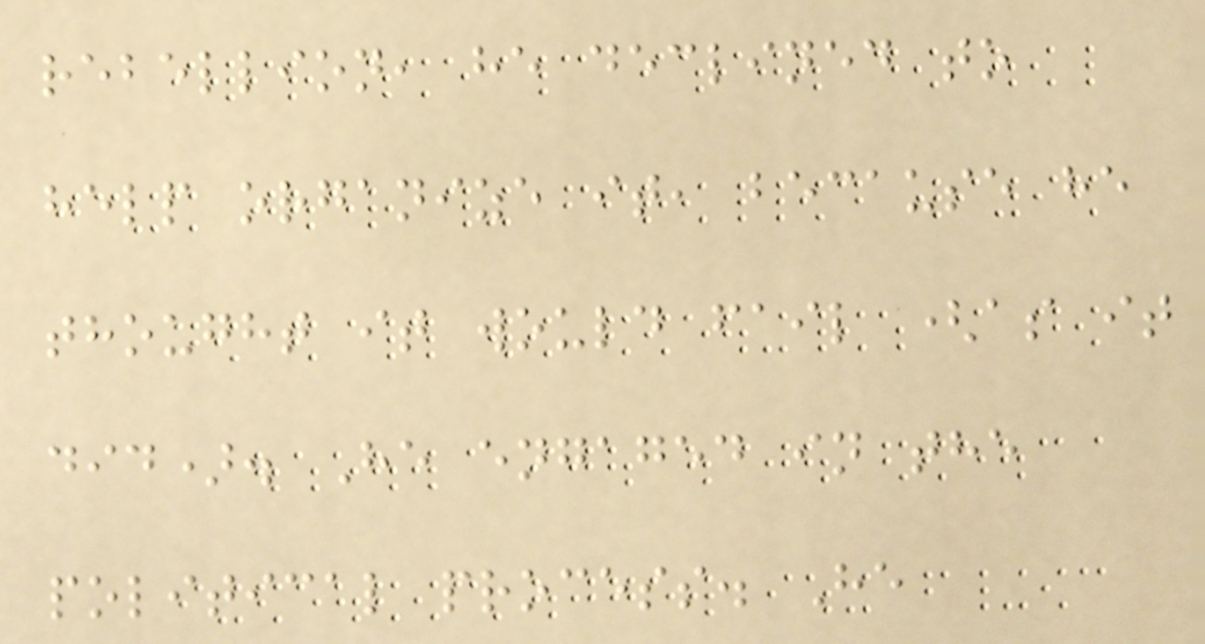rebellion, he declined to
help organize it, because he
thought it would fail (as it
did). He engaged in the
political process. He
